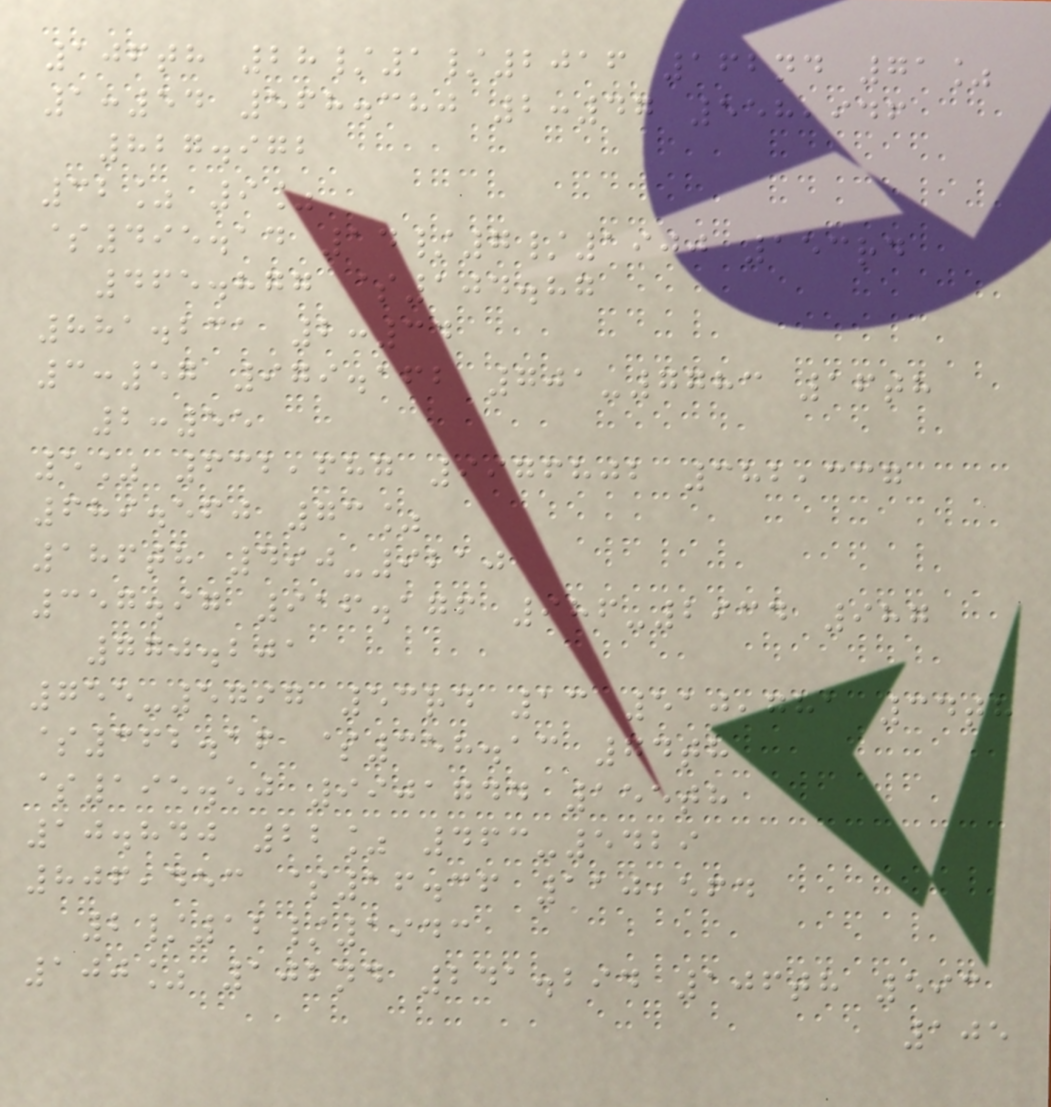106th 28/1/2016 162nd 71%
1:54 568.380 2:47 558,946
827.972
32% 9%
$495.14 14/7/1900 153rd
465.877 $104.87
881.231 2:34
3:57 979.162 701-7783 16th
2:55
5% 632,687 9976802 382,337
689.560 73%
186th 490-9210
357.97 916.176 986-2934 987
770.201
755-5797 53rd 13 510,781 34th
$362.16 $358.13 74th
$195.50 9901744 155th
10.840 22% 463-5429
806,453 $16.36 110,564
2/12/1943
100% 102nd 241.294 106th 593
105
